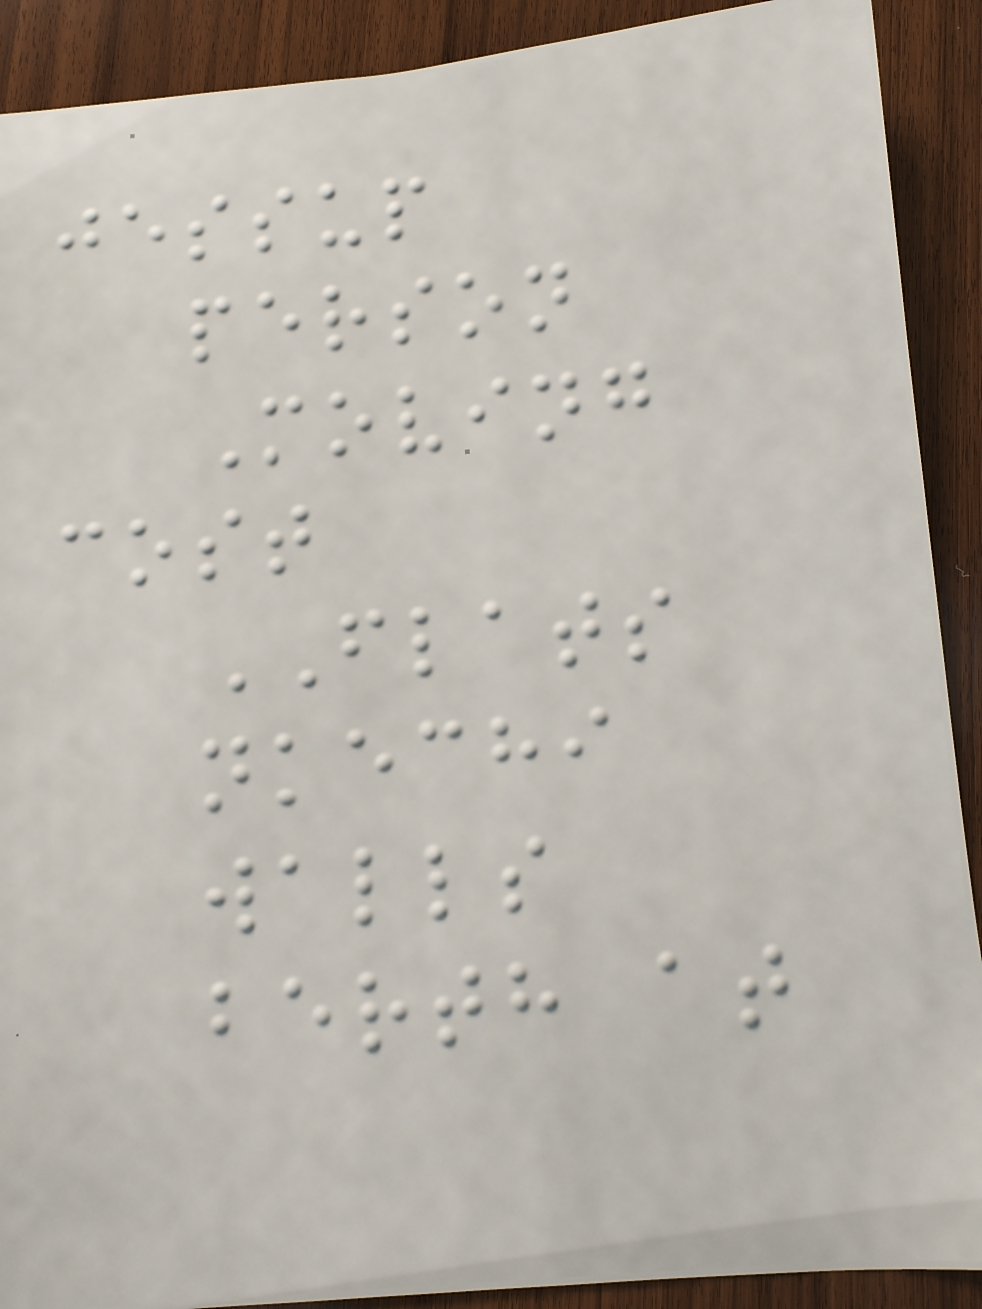jessup
person
Moving
cost
FLATS
nkechi
walls
berth at
